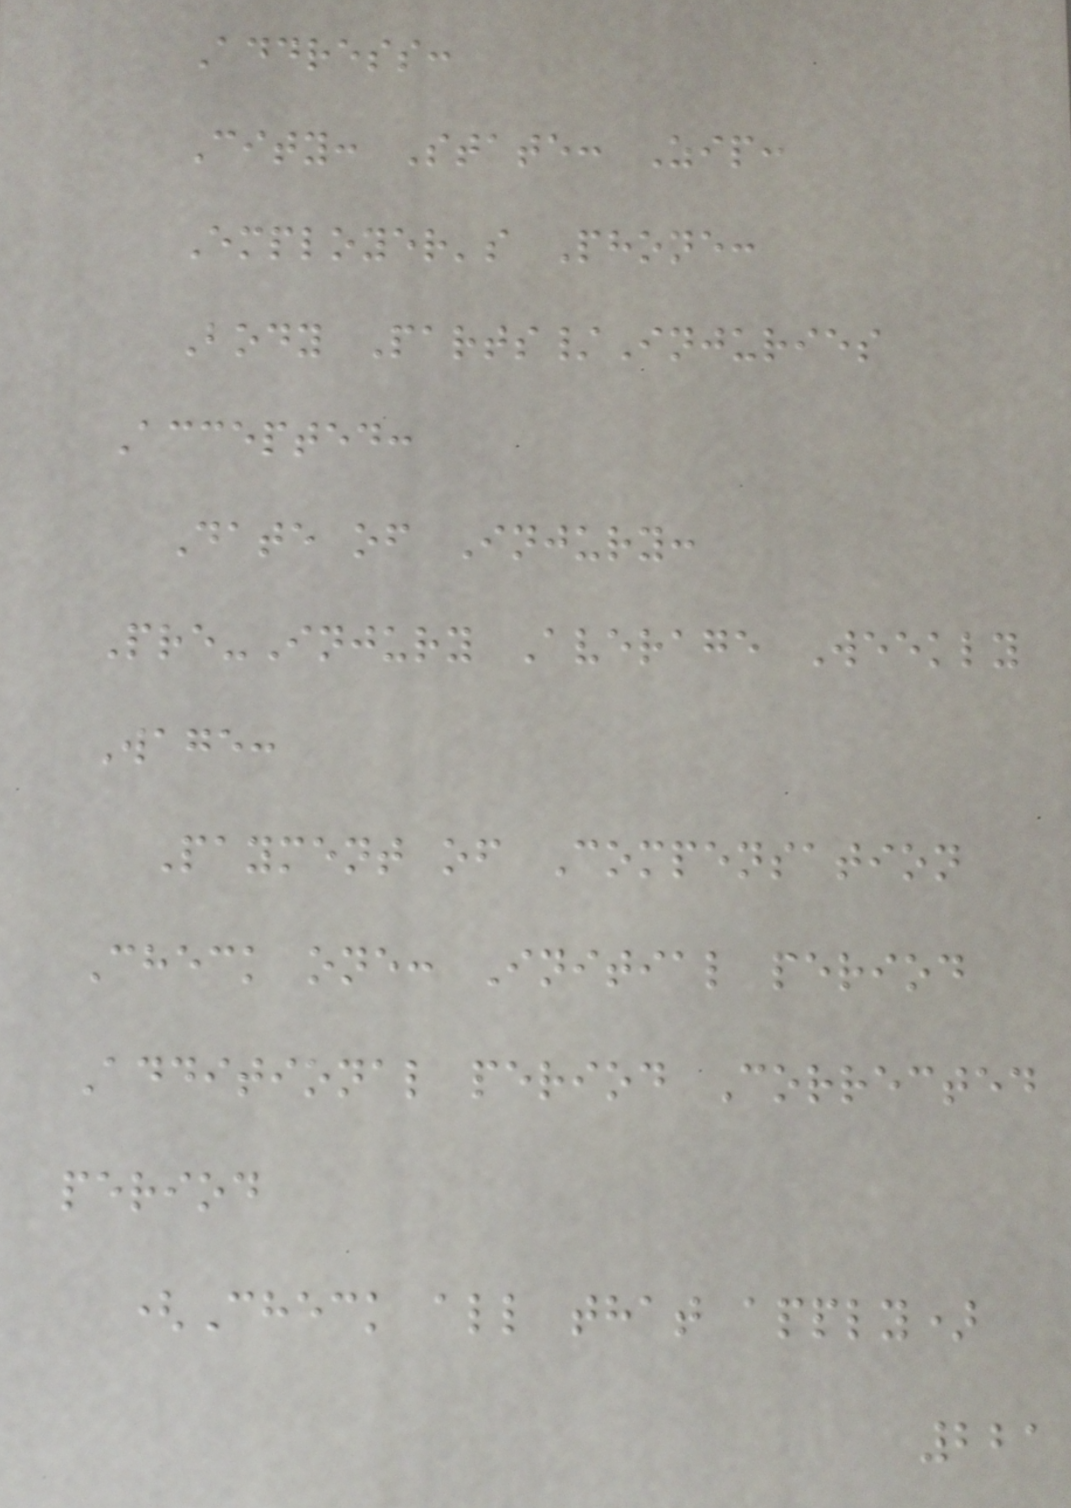Address:
City: State: Zip:
Employer's Phone:
Body Parts/Injuries
Accepted:
Date of Injury:
Pre-Injury Average Weekly
Wage:
Payment of Compensation
Check one: Initial period
Additional period Corrected
period
(Check all that apply)
221
